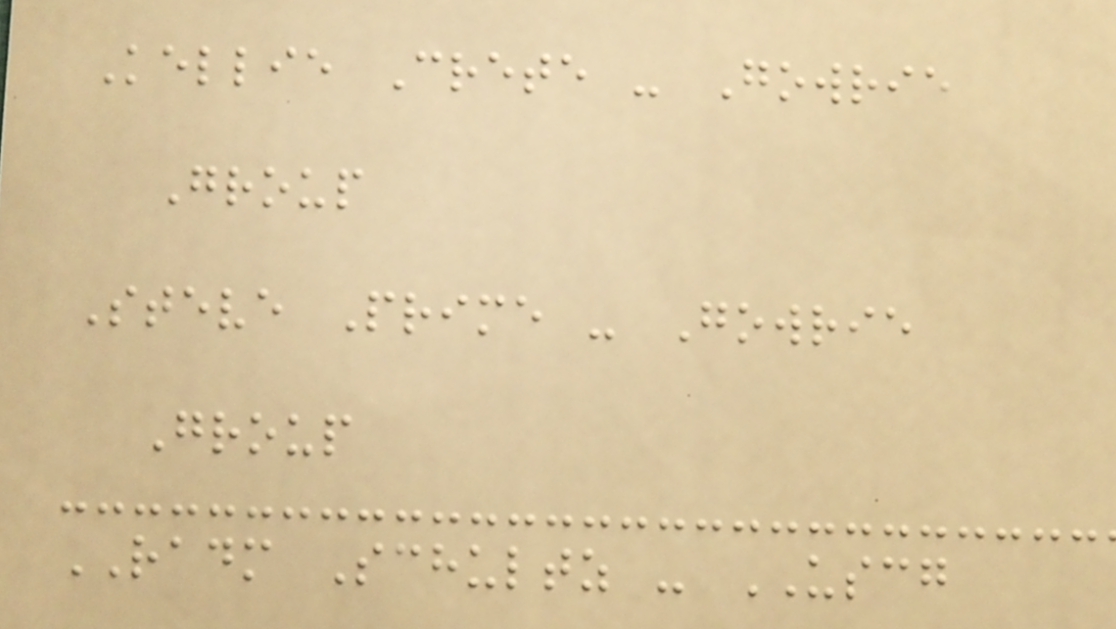Kellie Crete - Gowrie
Group
Steve Prime - Gowrie
Group
RADM Schultz - USCG
